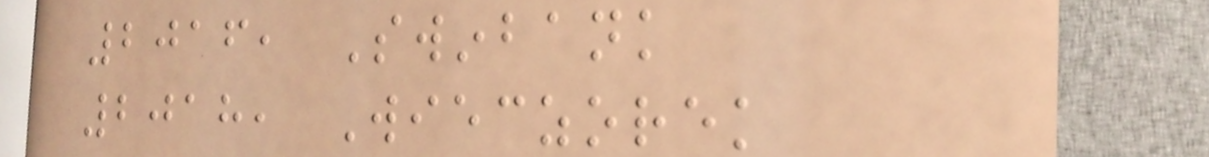2016, Swinbank
2018, Wieczorek
